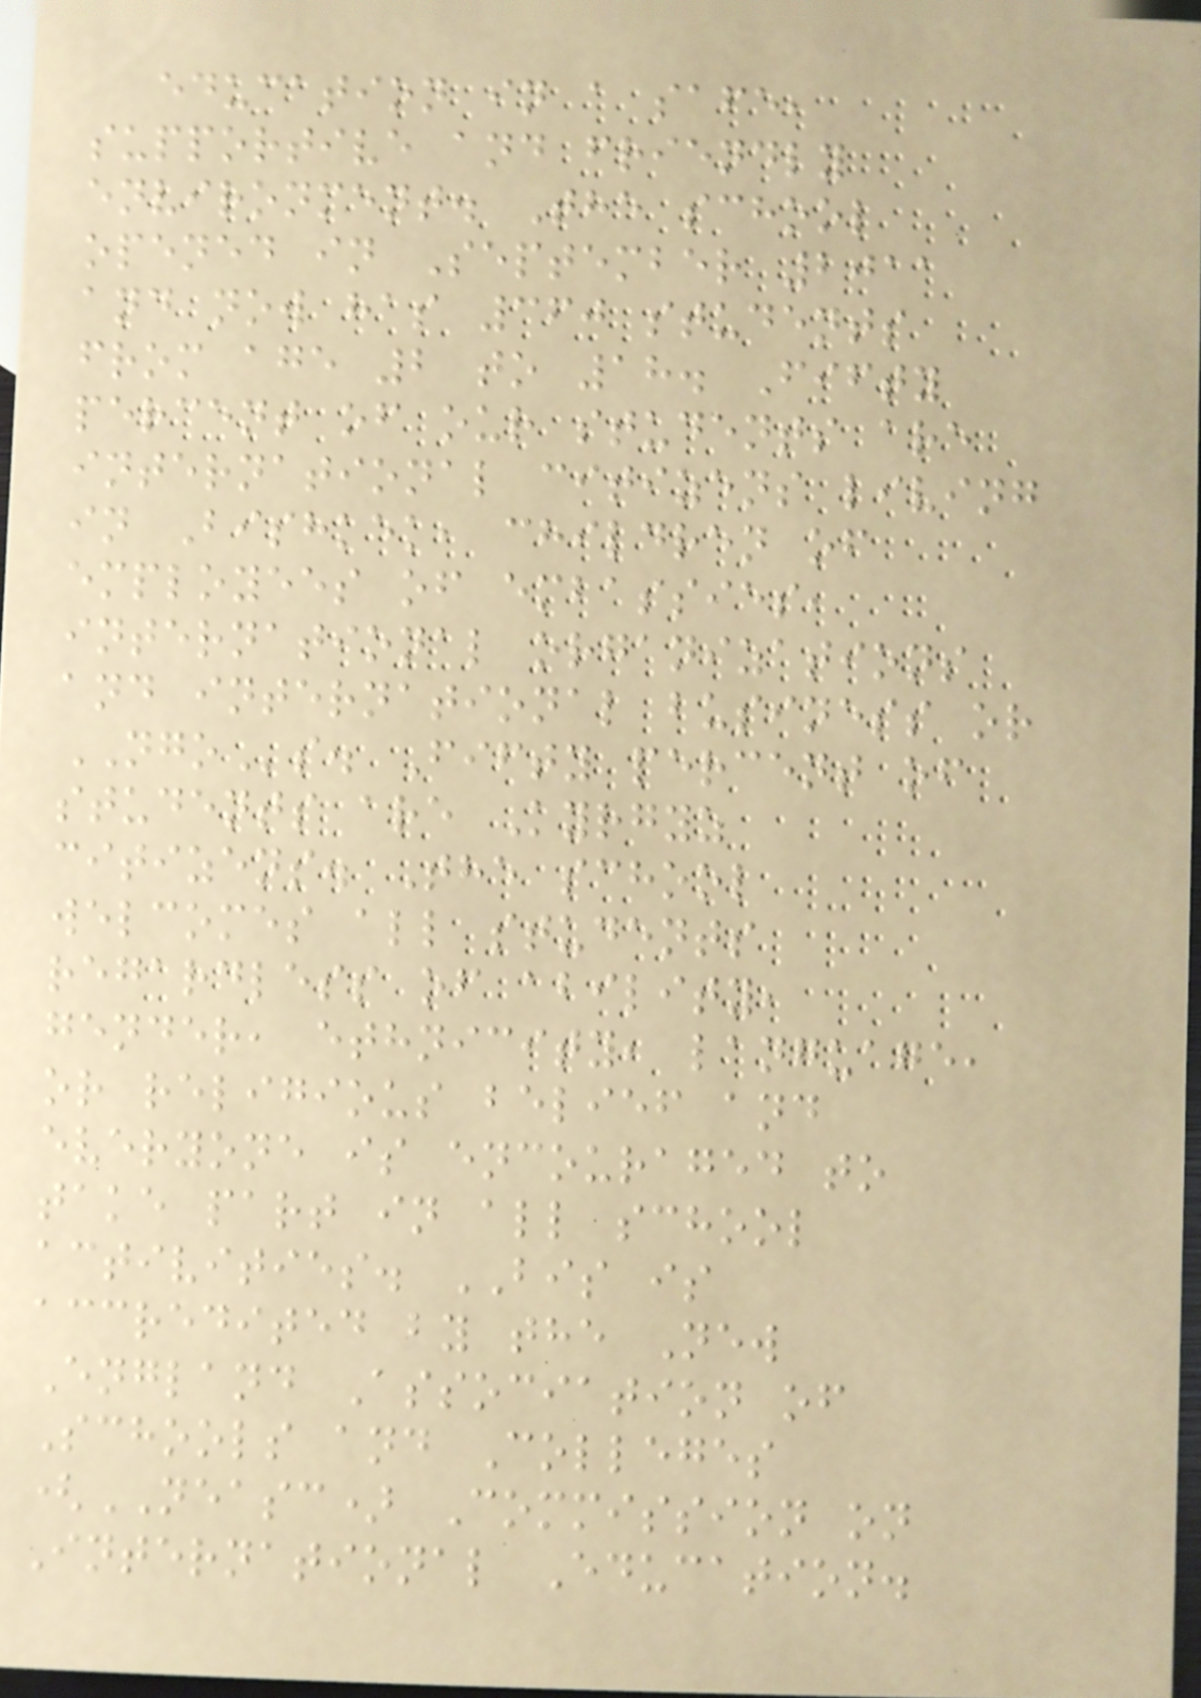education in a safe,
supportive and friendly
environment. The school
opened in September 2011
and now has 360 students
from age 2 to 18. Fifty
percent of our students are
international citizens living
in Bishkek, children of
employees of embassies,
international organizations
and international business or
NGOs. Fifty percent of
students are Kyrgyz
citizens. The school
welcomes all students
regardless of ability,
gender, ethnicity, language,
or religious belief and
everyone is encouraged to
take part in all school
activities. BIS is
accredited by the New
England Association of
Schools and Colleges
(NEASC) Commission on
International Education.
